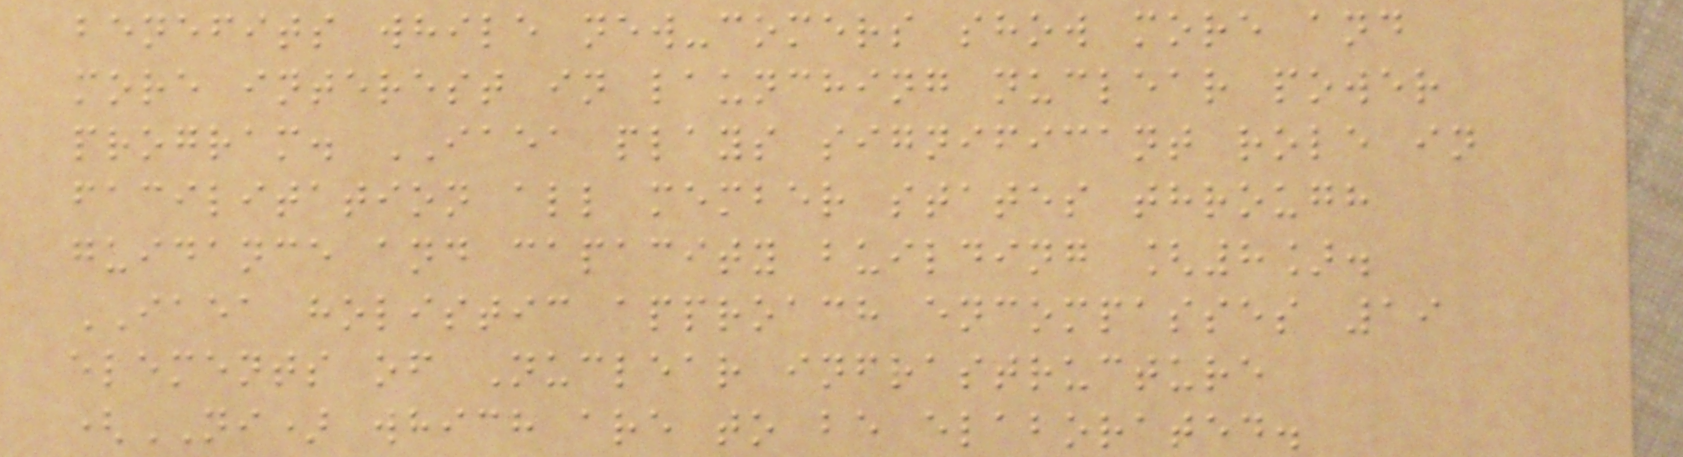benefits while new-comers show more and
more interest in launching nuclear power
program. IAEA plays significant role in
facilitation all member states through
guidance and capacity building [8].
IAEA holistic approach encompasses 19
elements of Nuclear infrastructure
(NI) which are to be elaborated.
